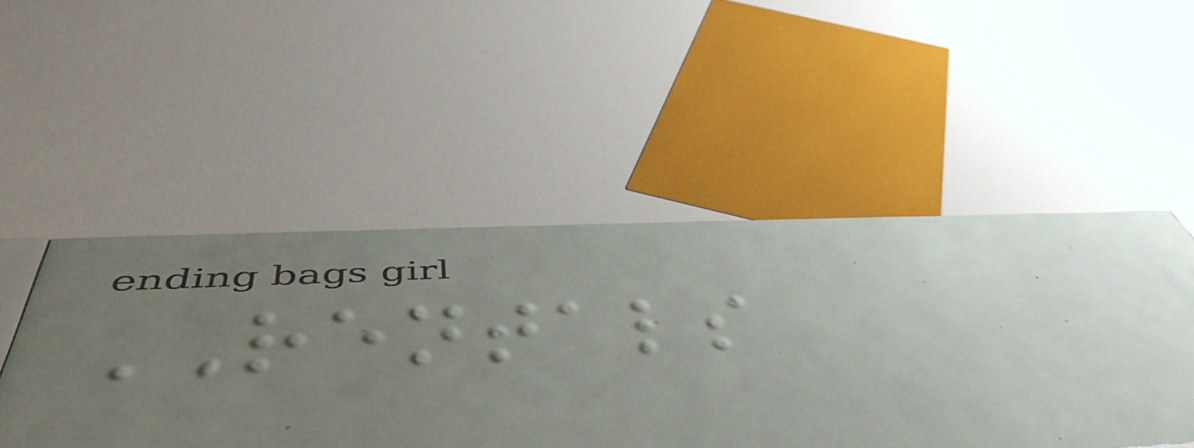RENTALS
